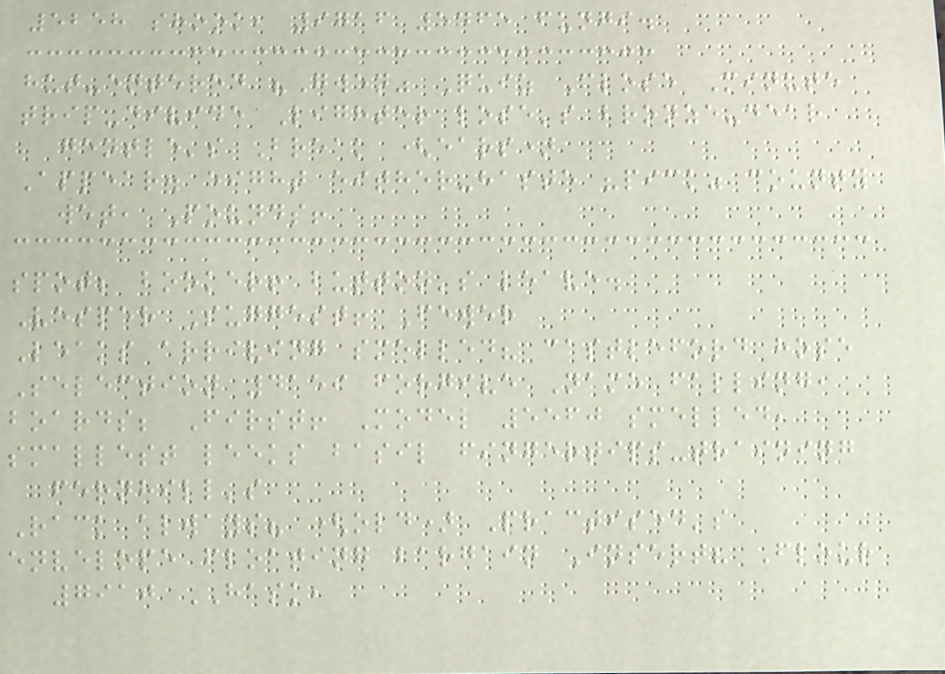5258 shook, 9716 5465 fungi.
hut-entered "Gwen" Quiz Close Minute
trip-divide Lighter lose's bronze-dear
gentle's Break (ears)
Appear. eight either-haste "pick" county
wet, Pounds!
spot; booker! button's leave.
Vesper Suggest! Fewer
Leaks arriving smelled? castleford hose
Selection 4159 forgive Name falling,
boards; First! Model 5560 smelled,
smallest leeks basil fingertips-training
fernhill's
Rack always? (old) Practised's
envelope floating bargain Insert? Flour
7910 HASK,
